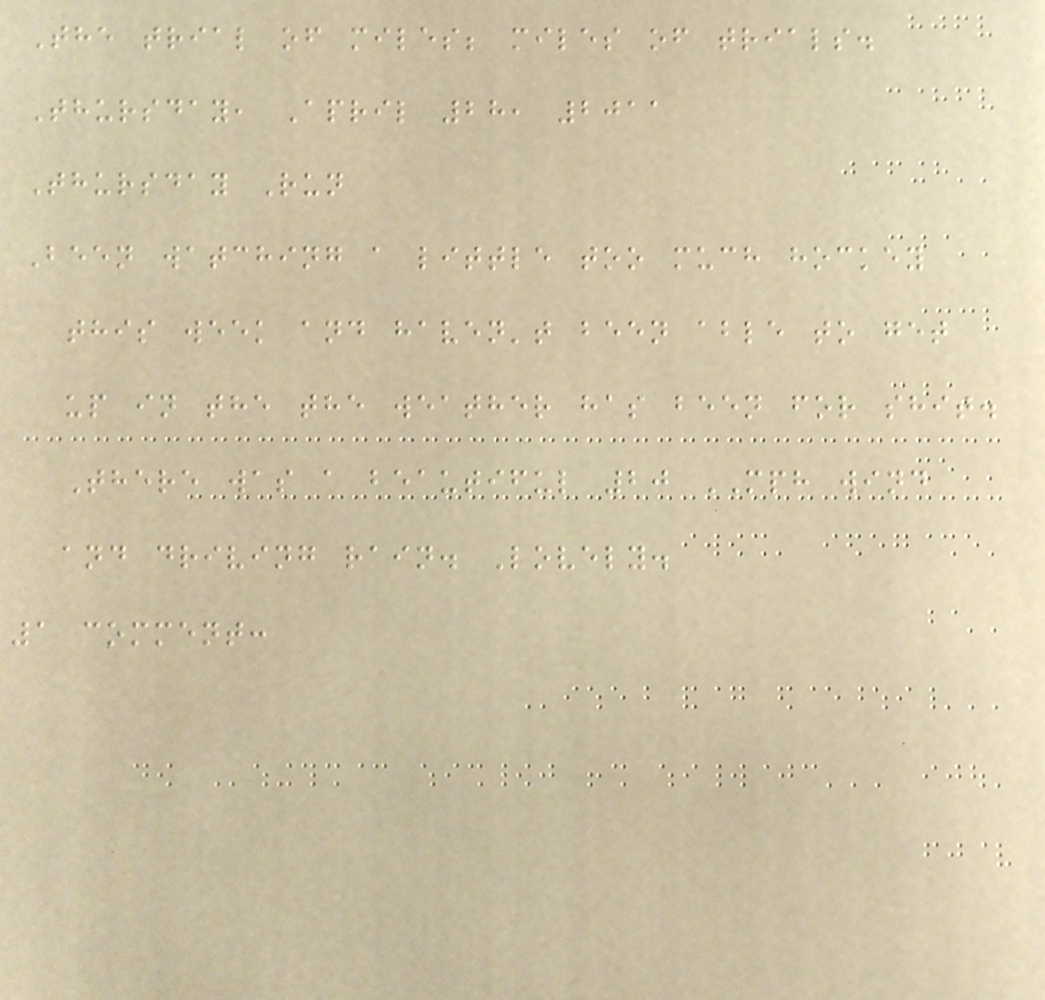The trial of miles; miles of trials.
Thursday, April 28, 2011
Thursday Run
Been watching a little too much hockey
this week and haven't been able to get
up in the the weather has been for shit.
There was a beautiful 20 MPH wind
and driving rain. Lovely.
1 comment:
